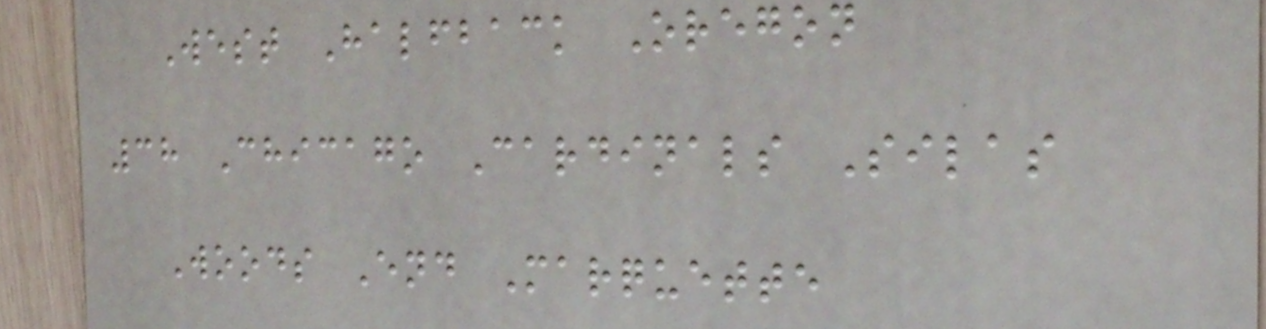West Halfback Oregon
38 Chicago Cardinals Silas
Woods End Marquette
